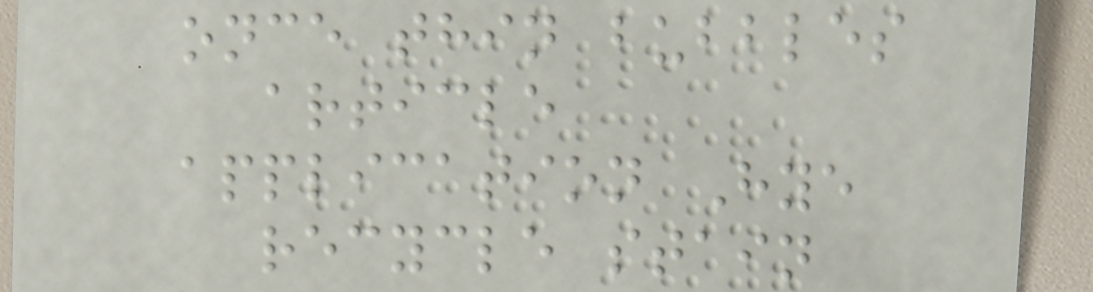once thin bubbles
article
application Hye
recycle stain
